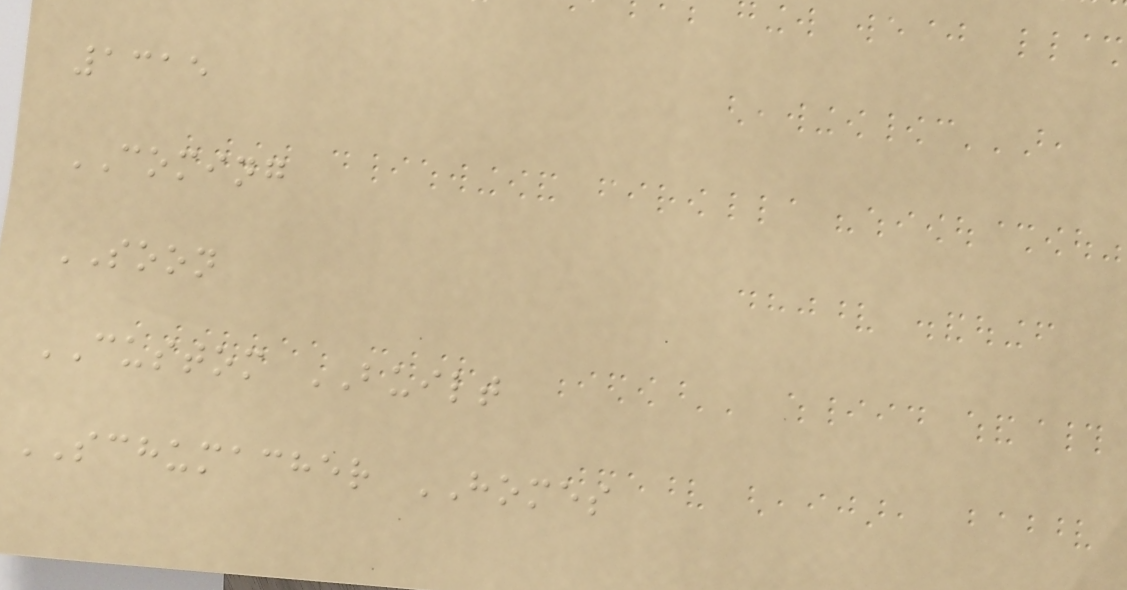1315
COMING
SOON
CUSTOM BUILT
SCHUMACHER HOMES
